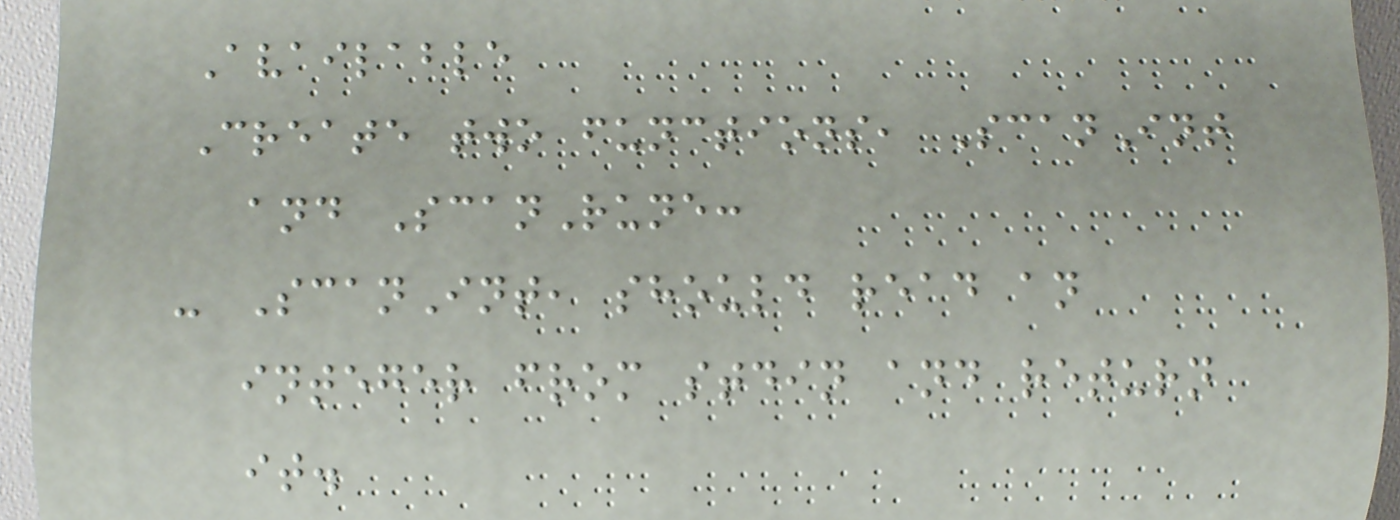Available
Create two functions, ScanInt
and ScanRune:
- ScanInt, should read an
integer from stdin and return
it.
